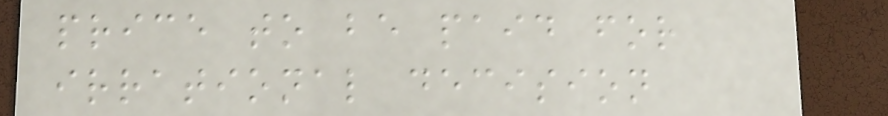price to be paid for
irrational decision
